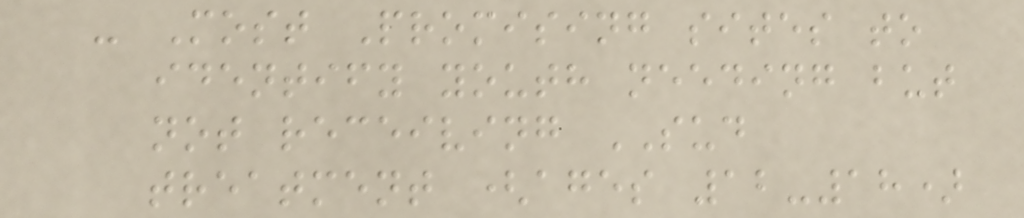- Most Promising sites to
identify youth needing but
not receiving SUD
treatment (ages 12-18)
